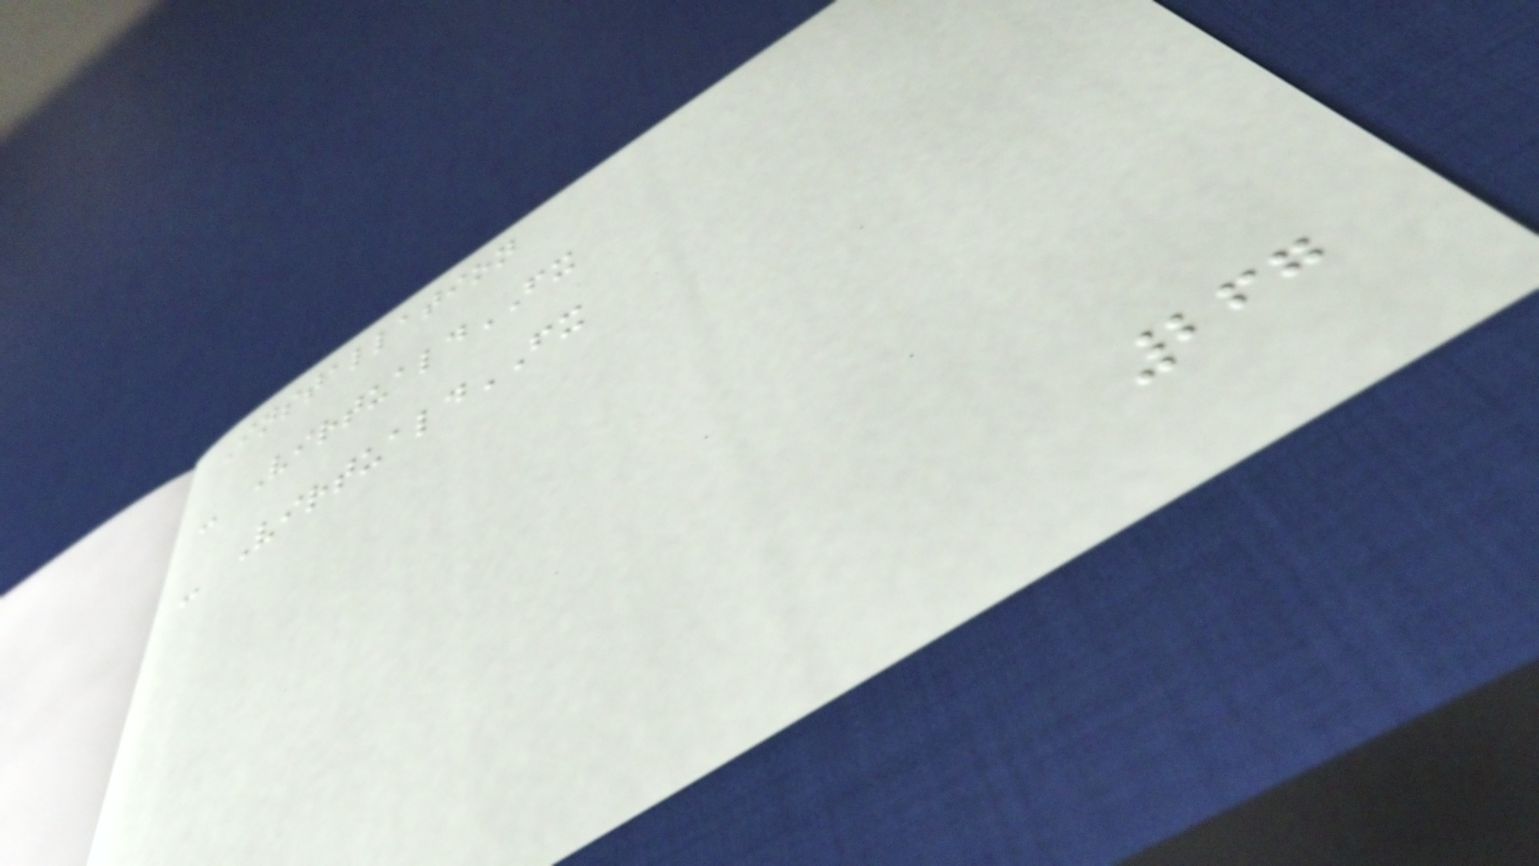Installation
- VirtualdFX
- VirtualdFX
267
